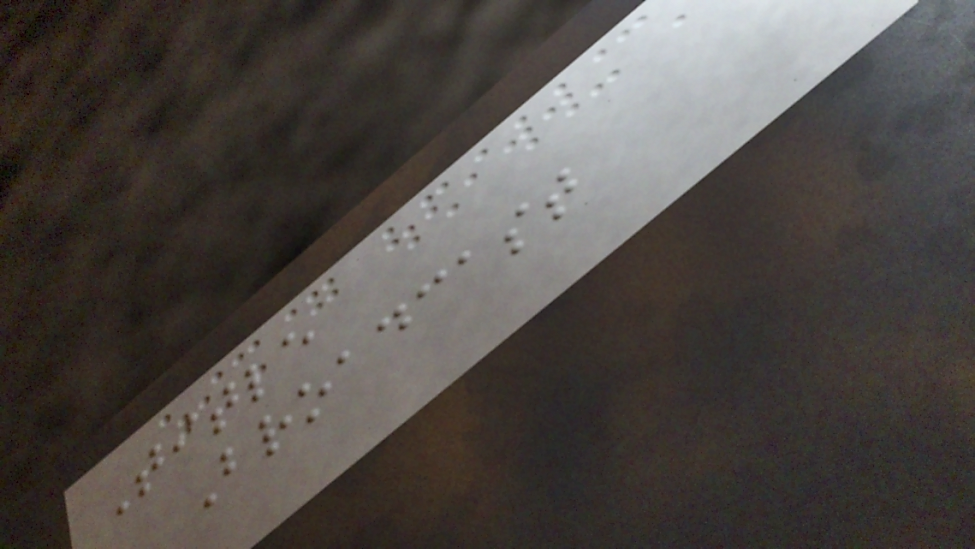Title
Broadcast
